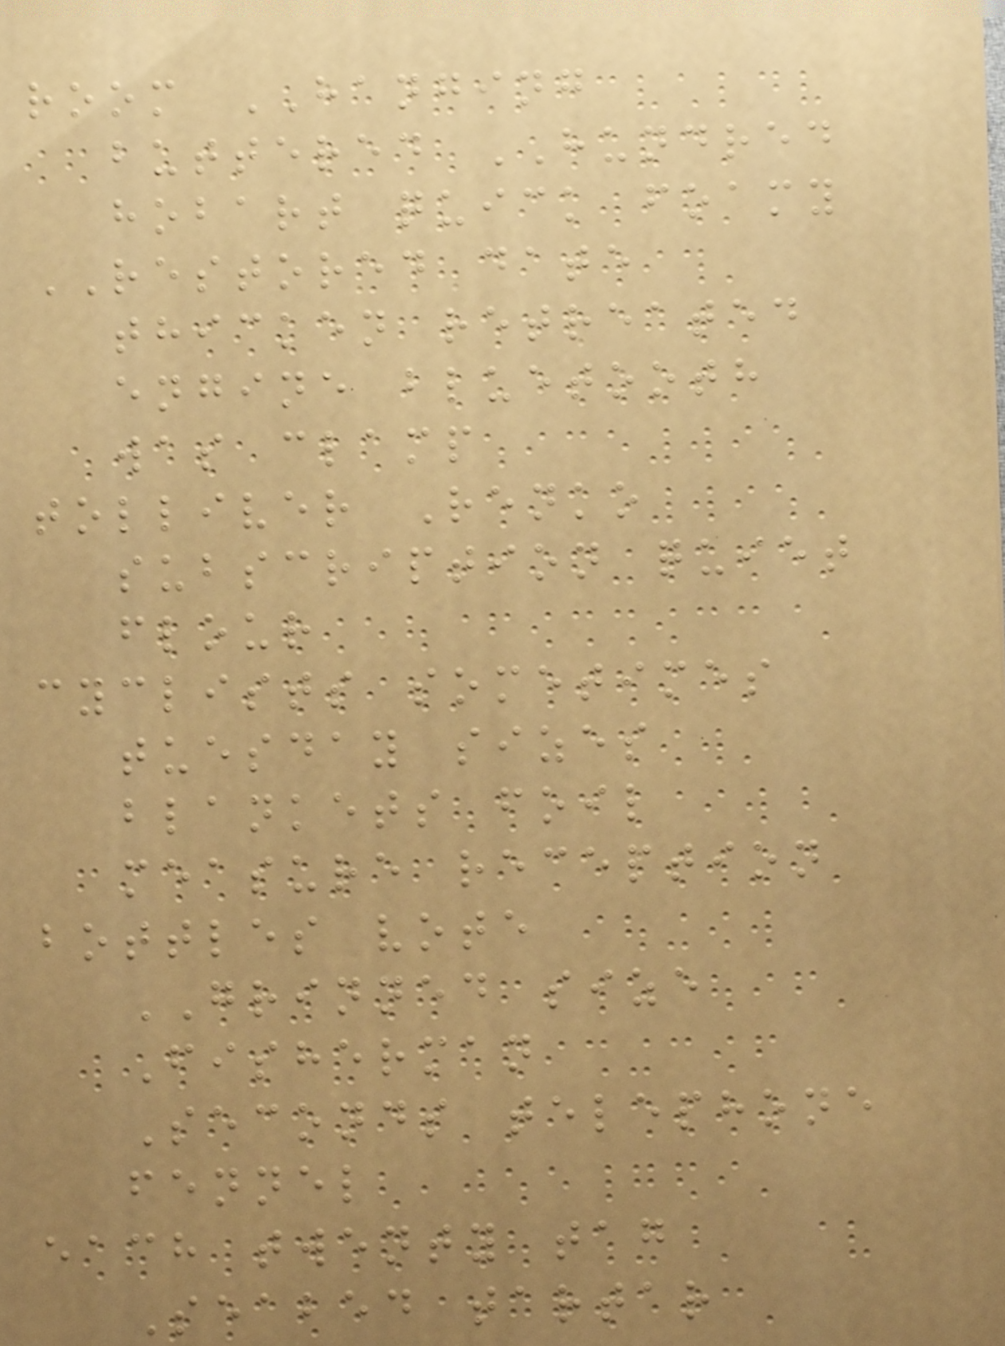room HANGING
buttered HUNDRED
hobart quick foamy
RESTORED date
thicken retreated
engine bluetooth
was clamp
tolliver Renko
subscription quiet
flour
cyclists sometimes
tuesday sizes
blankets foil
measure reception
bottles vote
GRINNED size
Fisherman
Seconds telephone
fennel
each twenty tag
Seabed tartar
